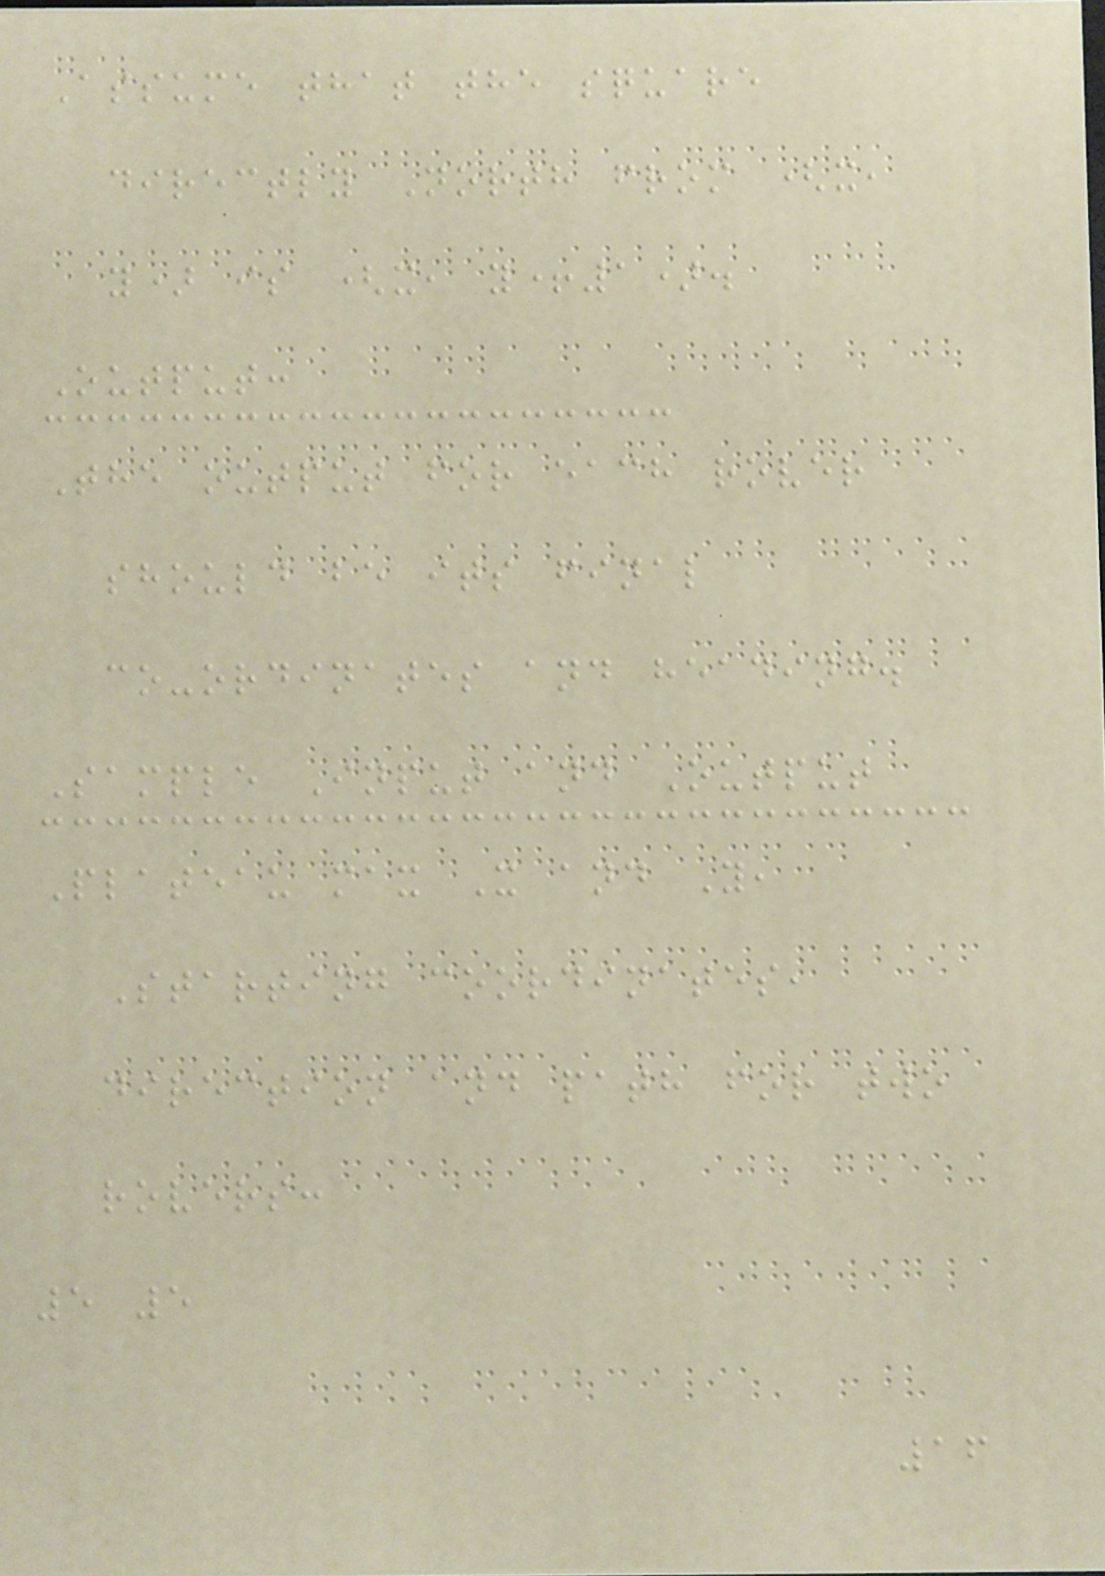Assume that the square
directly North from (x,
y) is (x, y+1).
Output:
The output for each rover
should be its final
co-ordinates and heading.
Sample Input and Output
Plateau max X and Y,
Starting coordinates,
direction and path for two
rovers:
5 5
16
